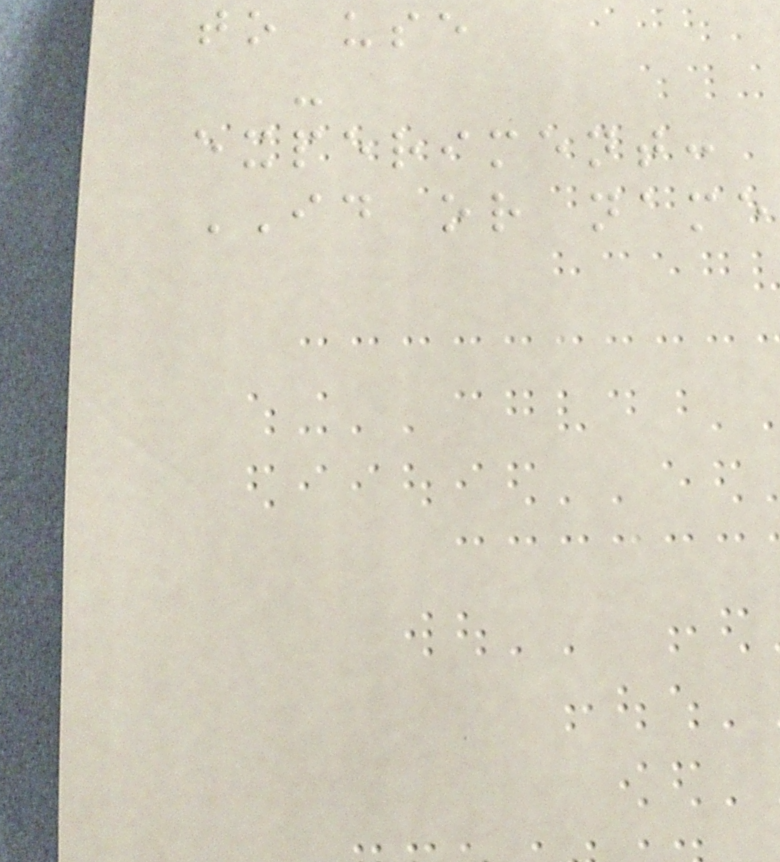to use
-
experiment:
ID or name
